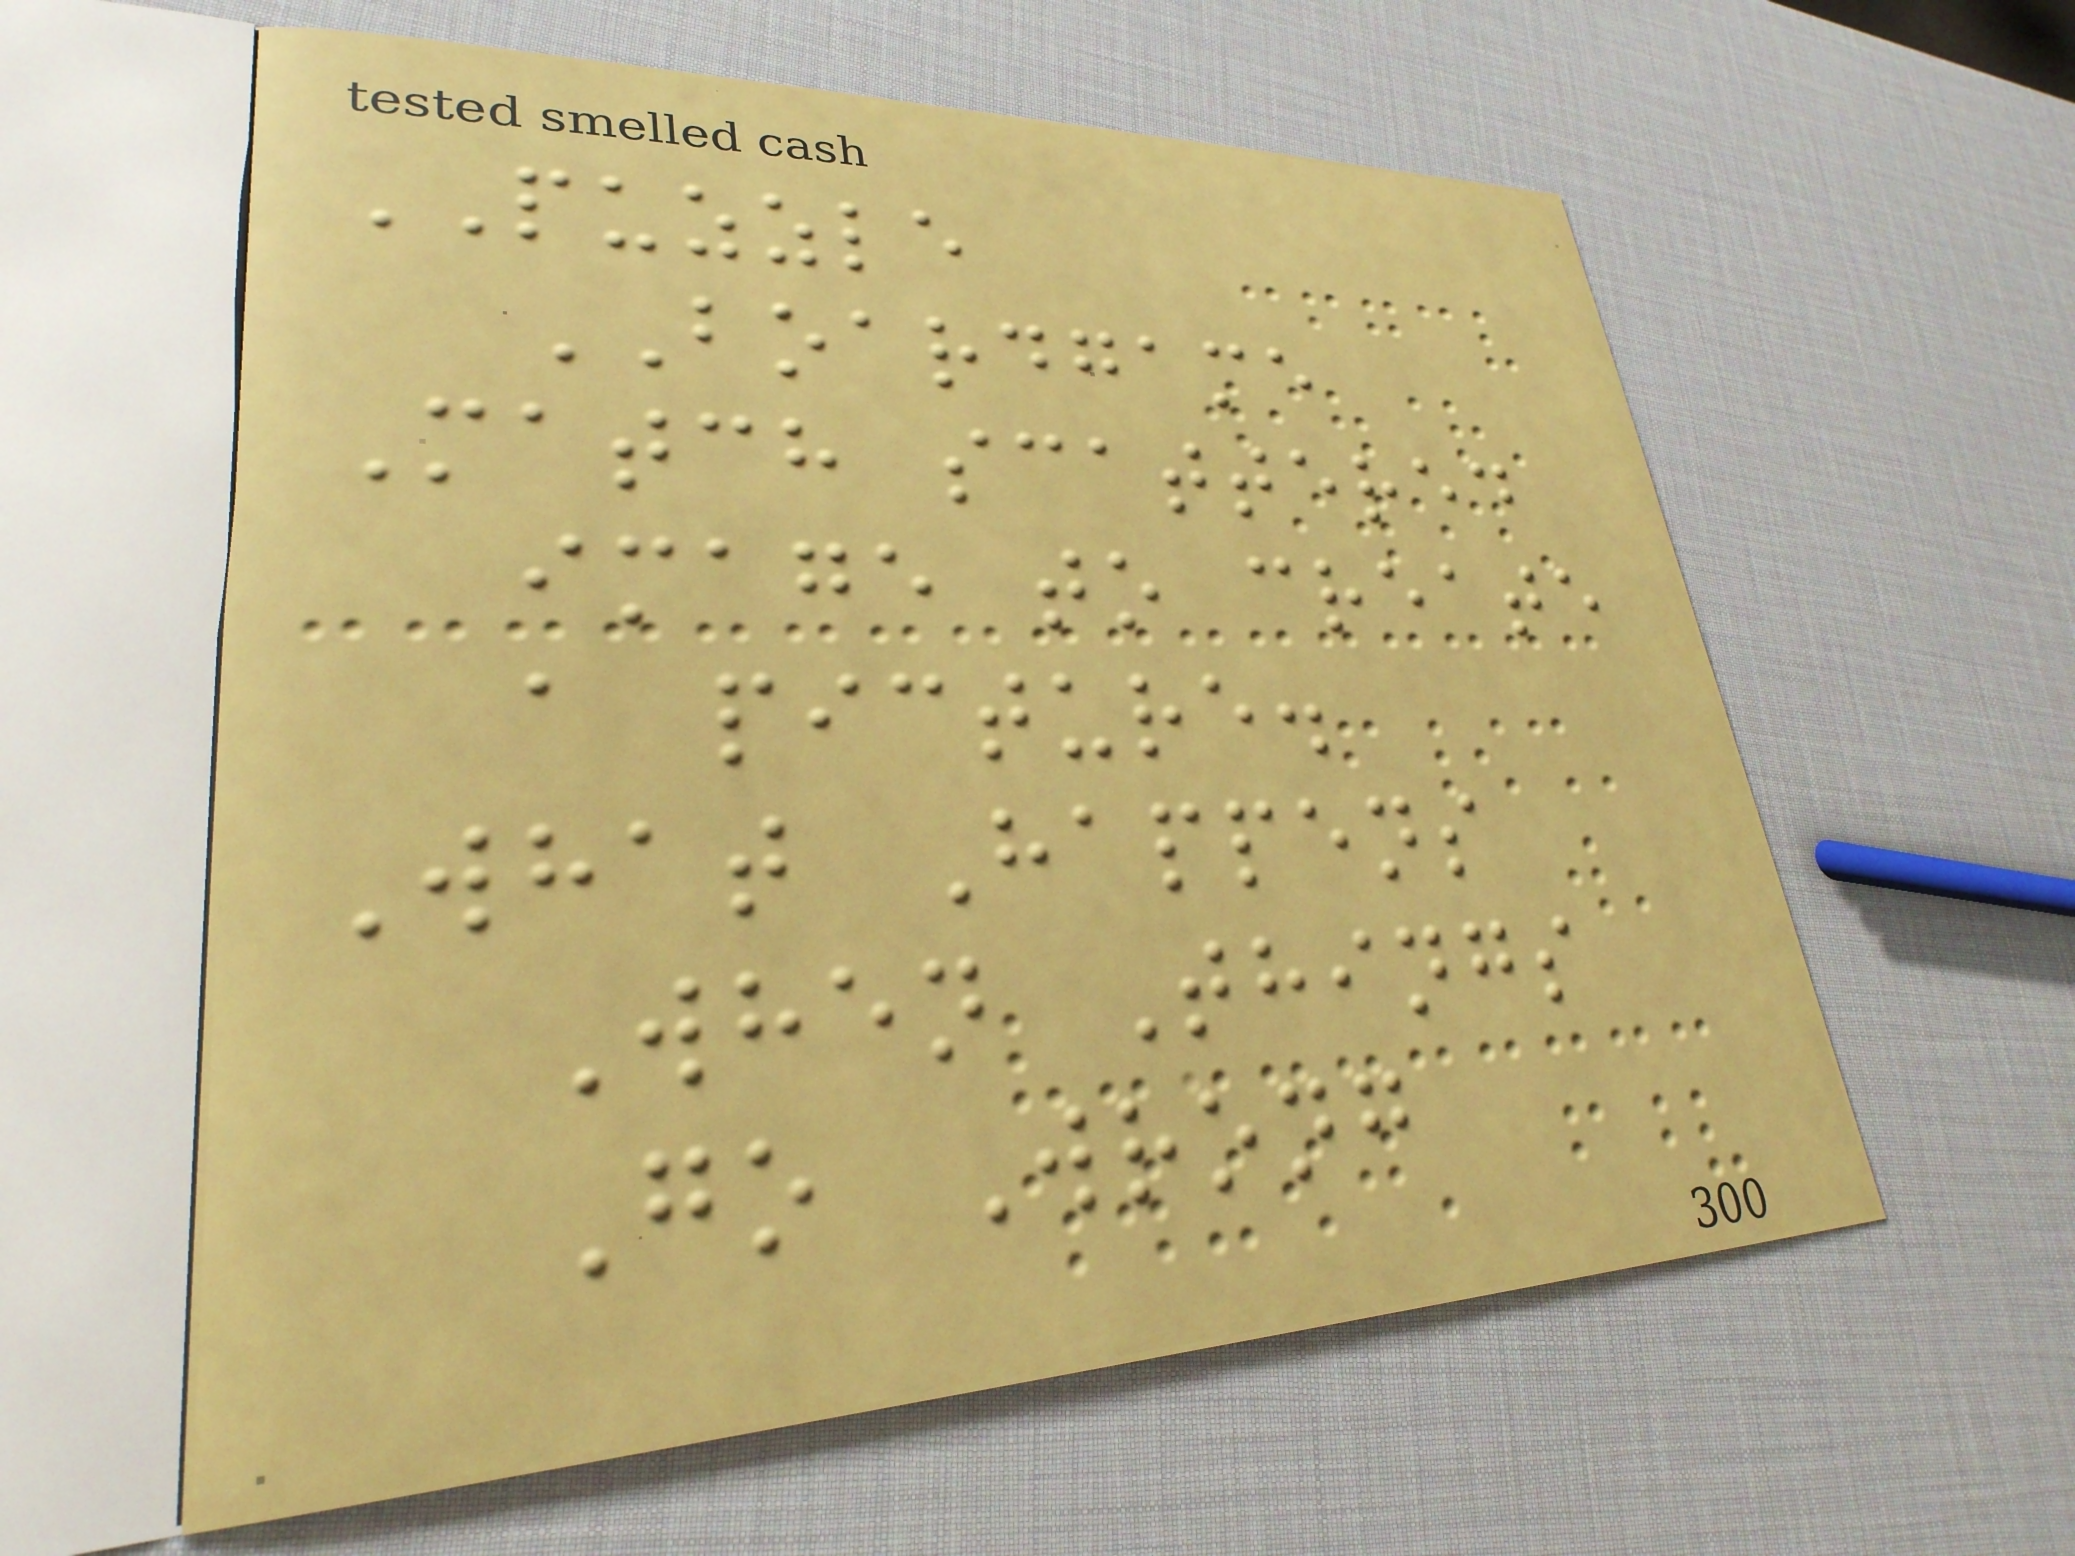PUZZLE
BOARDGAME
Match scattered
image to create
a picture.
What Happens
When Things
Go Wrong
